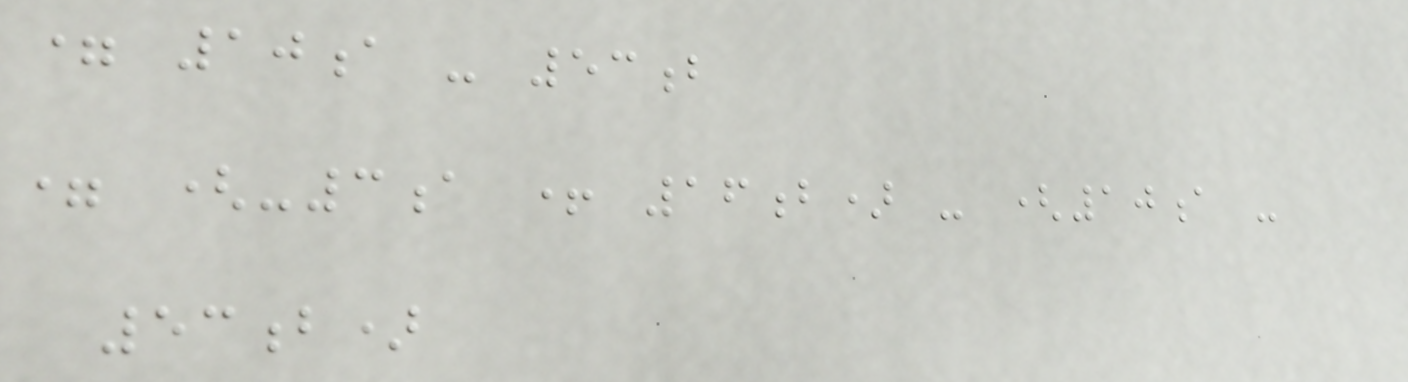= 10a - 53b
= (-3a + 16b) - (10a -
53b)
